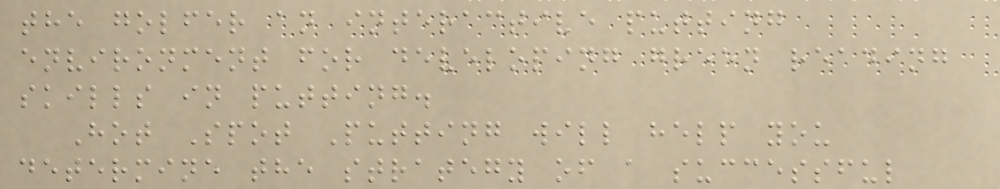the golfer an interactive putting
environment for developing green reading
skills in putting.
Hot Spot Putting will help you
determine the strategy of a successful
